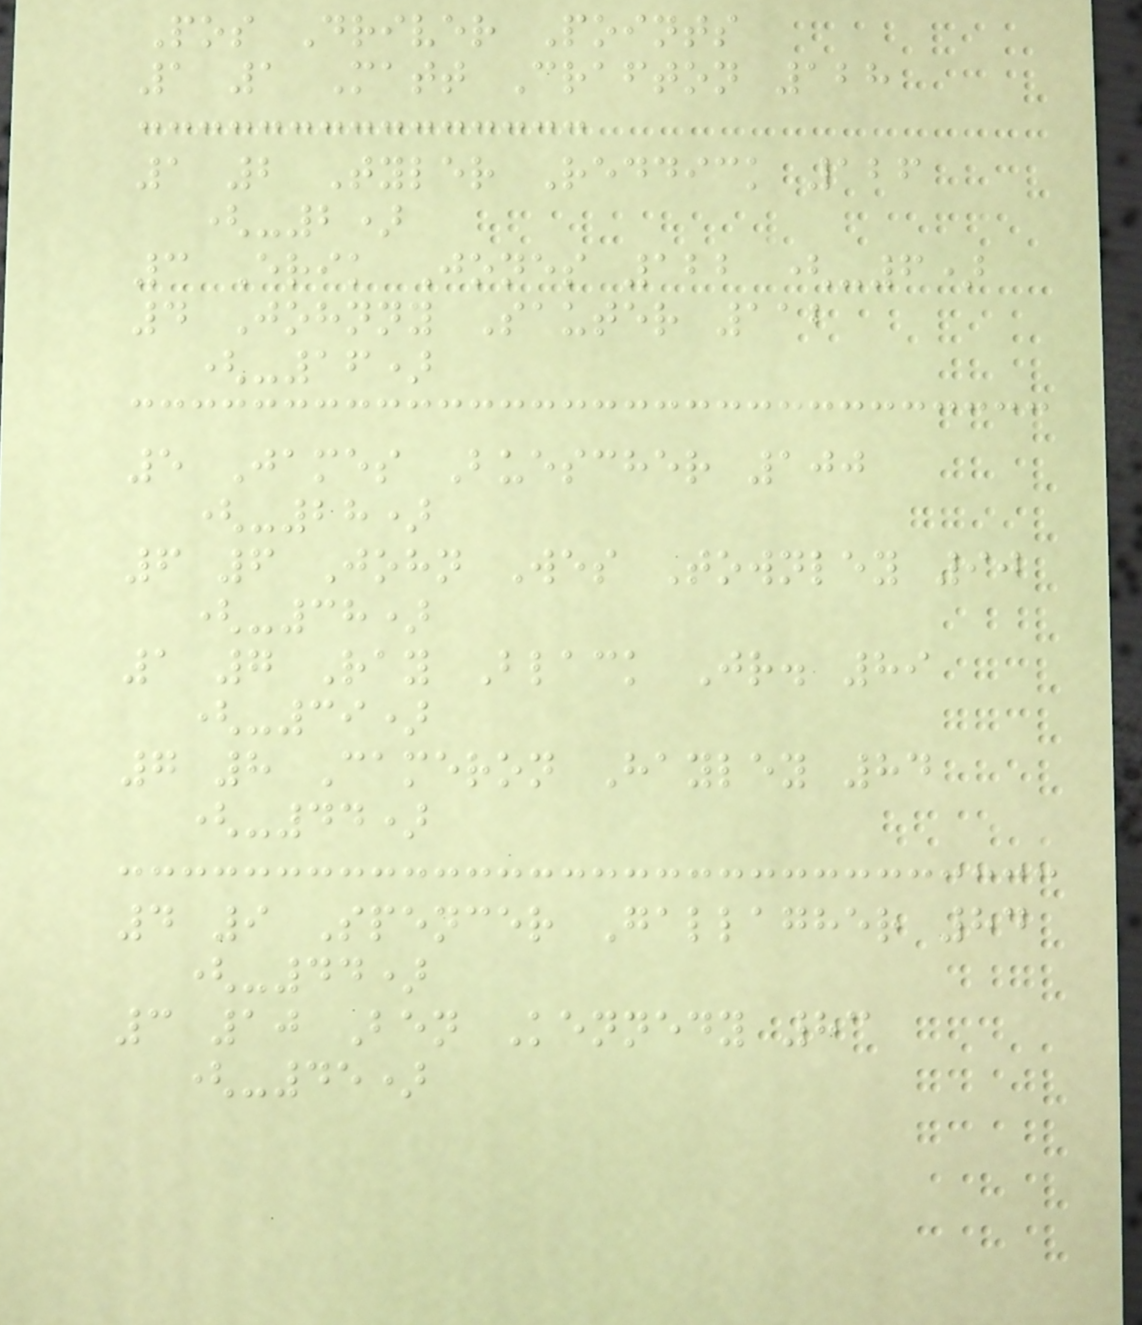Pos Driver Points
1 1 Matt Crafton 128
1 2 Tyler Reddick 126
(-2)
3 Erik Jones 122 (-6)
4 Johnny Sauter 112
(-16)
5 James Buescher 100
(-28)
6 6 John Wes Townley 90
(-38)
1 7 Ray Black Jr. 89
(-39)
7 8 Cameron Hayley 84
(-44)
4 9 Spencer Gallagher 84
(-44)
3 10 Ben Kennedy 83
(-45)
